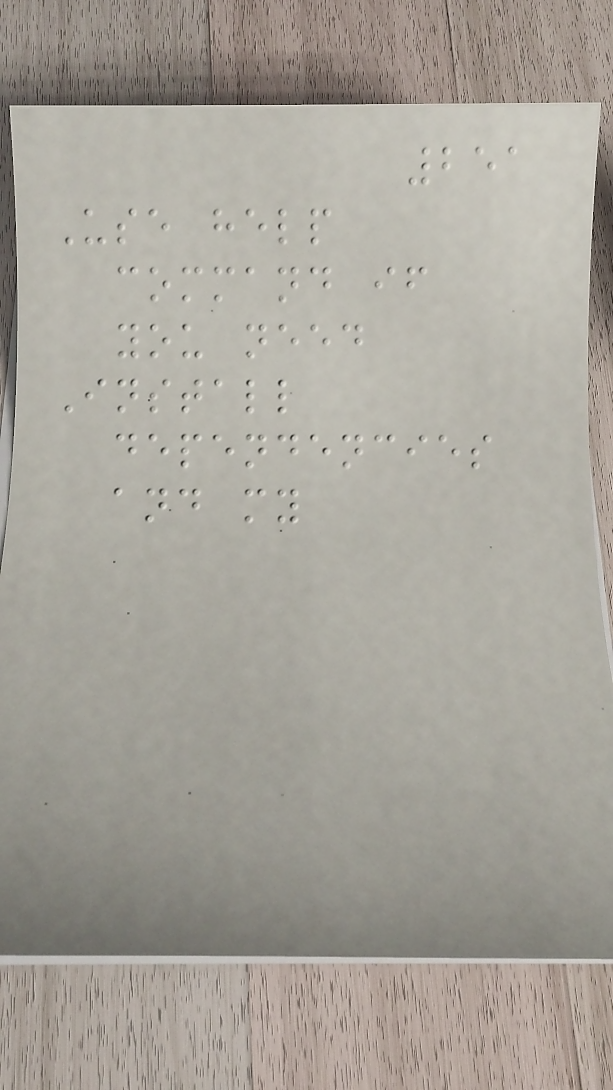251
Use help
command if
you need
Install
dependencies
and my
